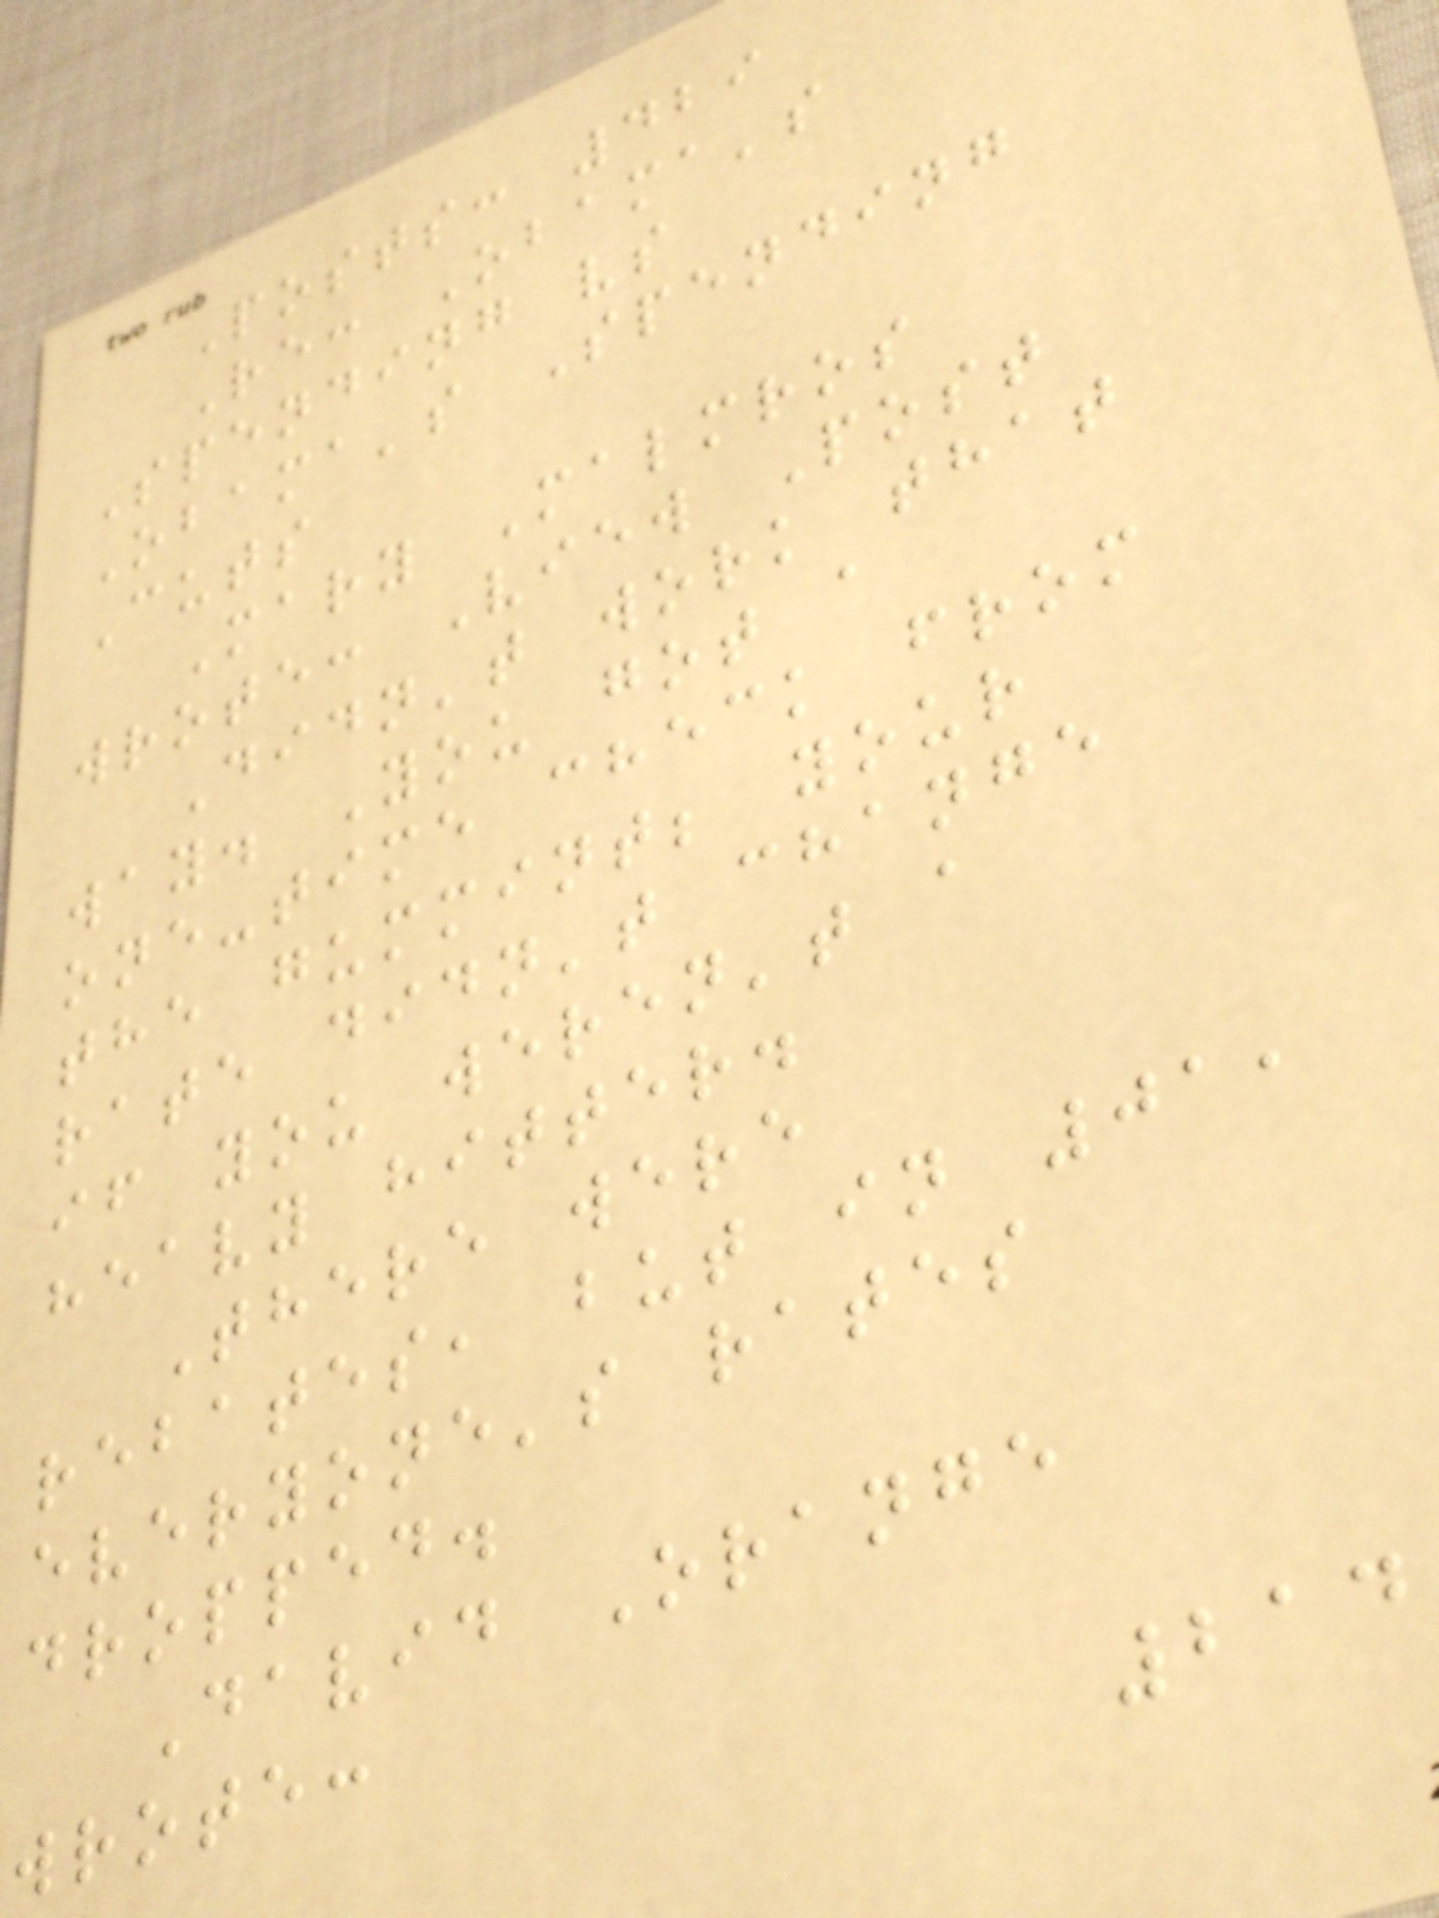Posts: 429
Re: Obama's
Spending vs
Obama's Spending
Cuts
Mary Malmros
wrote: View Post
Didn't work that
way. You got a
one-time check from
the gummint; your
rate didn't change
if you weren't a
heavy hitter.
There were
rebates, but in 01,
everyone's rates
dropped.
David Orange
wrote:
214
